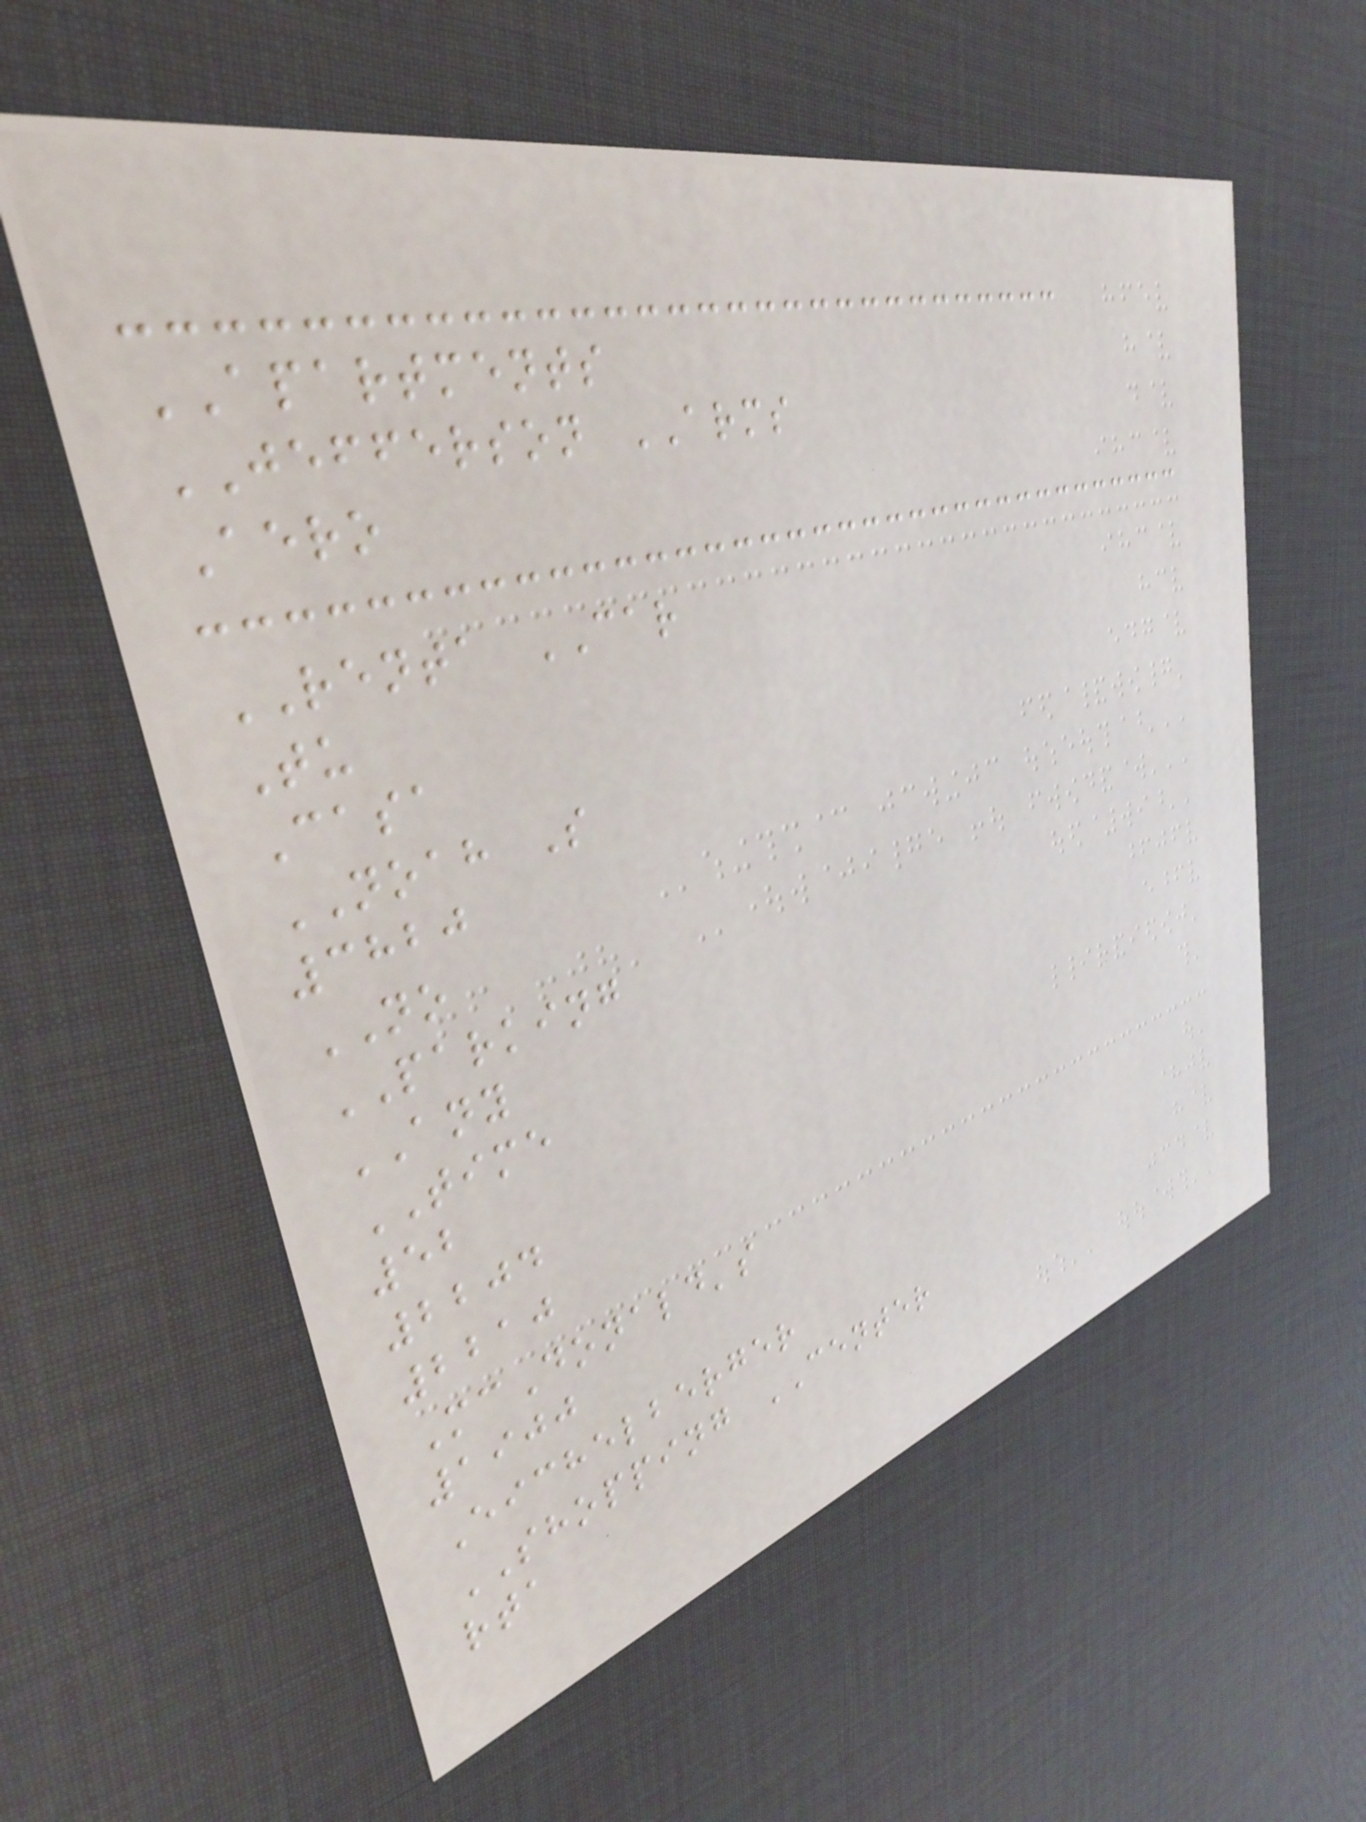APARTMENTS
JEFFERSON ARMS
Aero
RENTA CAR
Tu
Casa
NOAH S
3820
NO
PARKING
ANY
TIME
52
2204
2210
McDonald's
1900
Eichelberger
SHOPPING CENTER
rta
